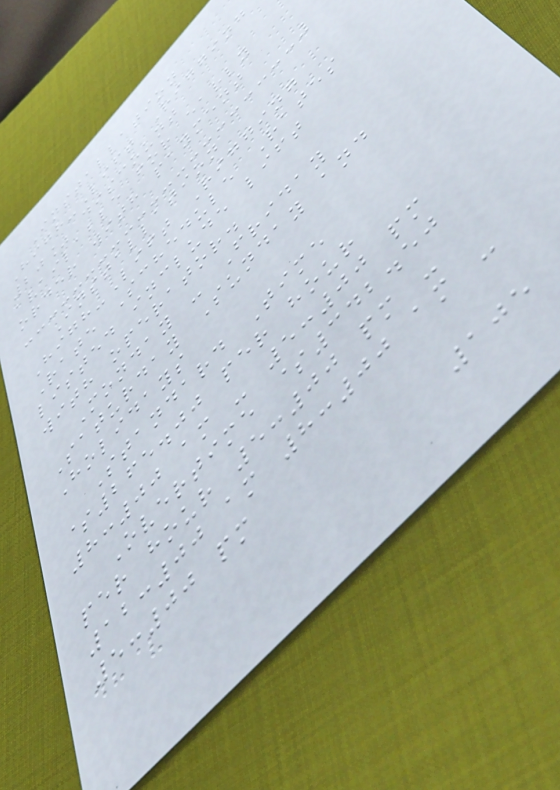Installation
High-Lift Rigging
20% discount
available for early
order with payment
Installation
High-Lift Rigging
Rate Schedule Rates
listed include lift
with operator.
Monday - Friday
Saturday Sunday and
Holidays
Standard Time
$265.00 per hour
8:00 am - 5:00 pm
Overtime $342.50
per hour 5:00 pm -
12:00 am 8:00 am -
5:00 pm
105
